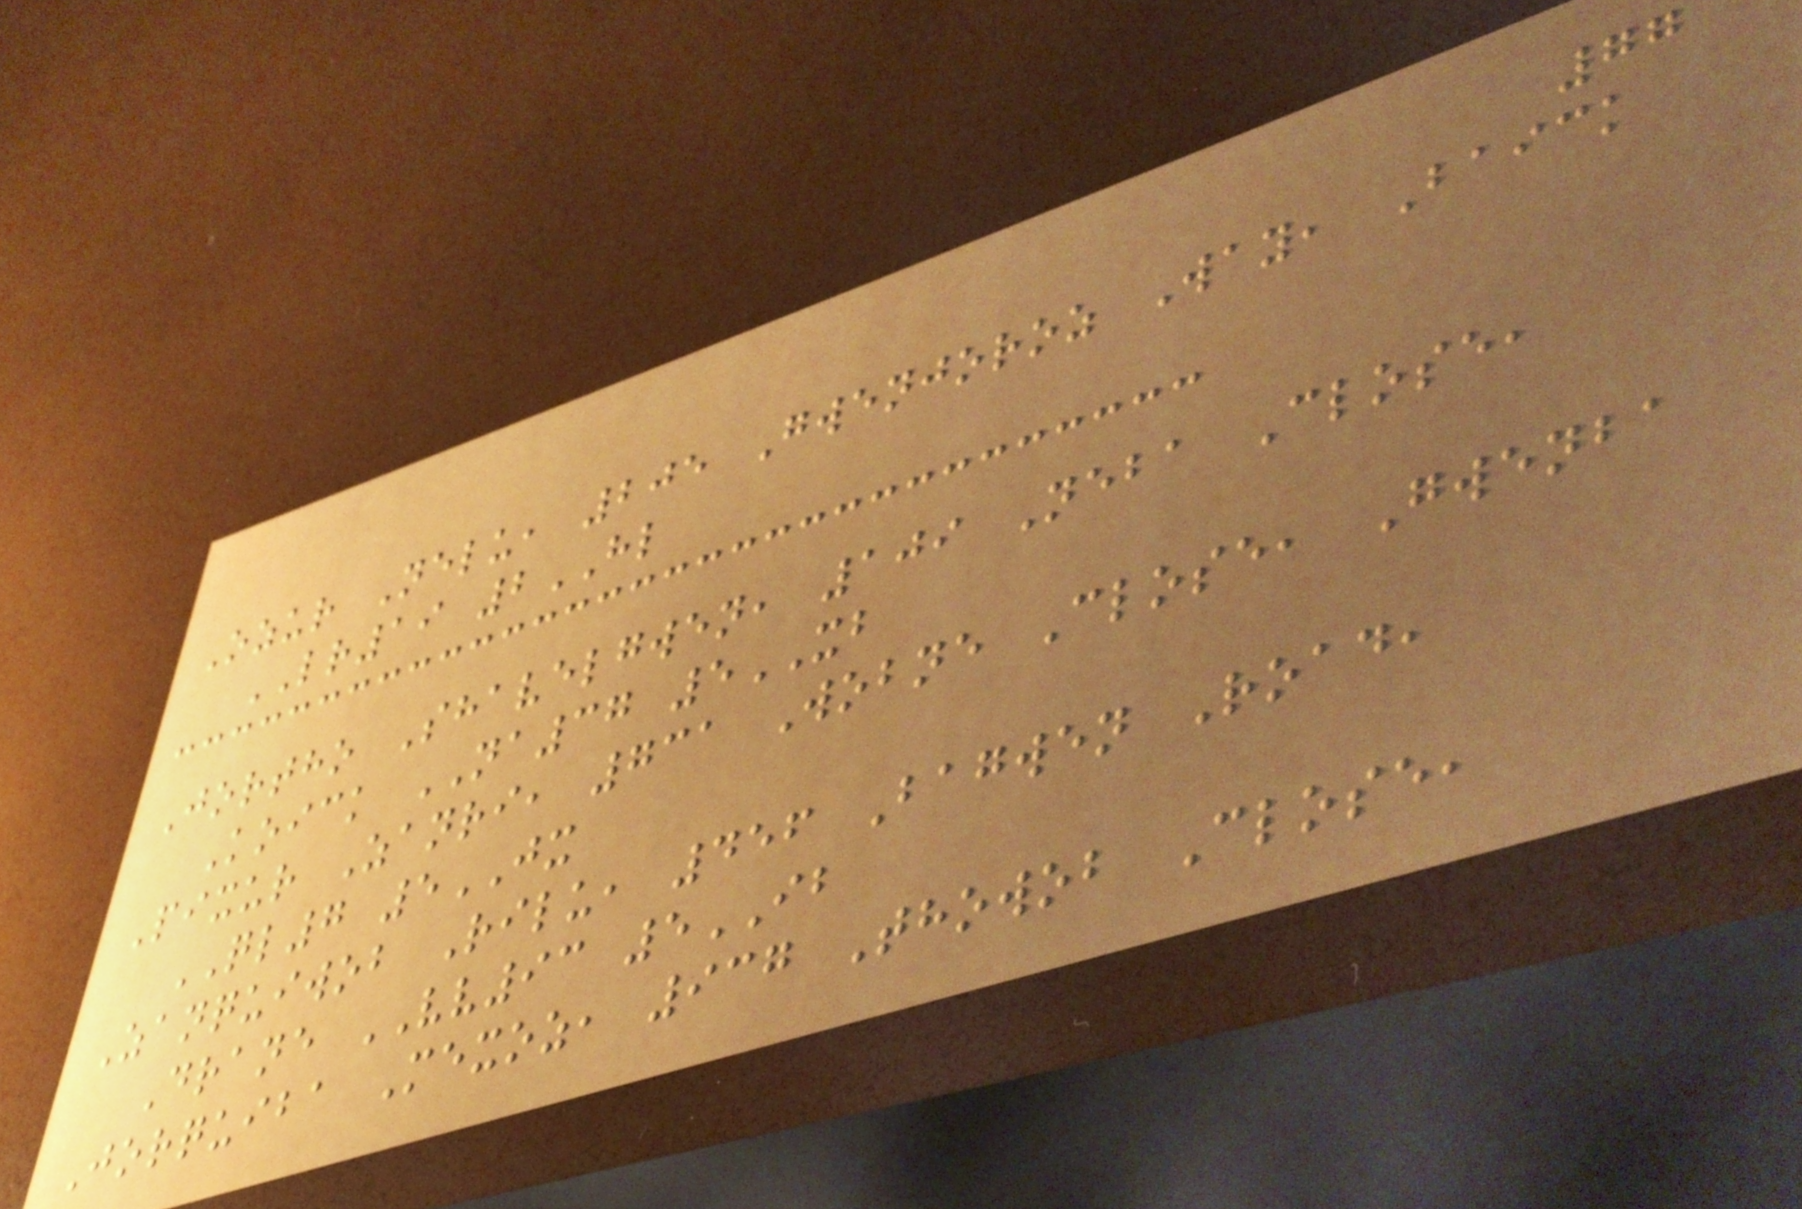77
Ozur Nelu, 205 Gwenjoroz Way, Baick
LR19 2HL
Jortho Shavelgwen, 109 Neba Close,
Koick NA37 5XB
Pixur Zanri, 731 Wobne Close, Gwenba
QL7 5JX
Zanquiwob Rilu, 456 Bagwen Road,
Drane VV93 5IB
Jorquiba Mexoz, 937 Thowob Close,
